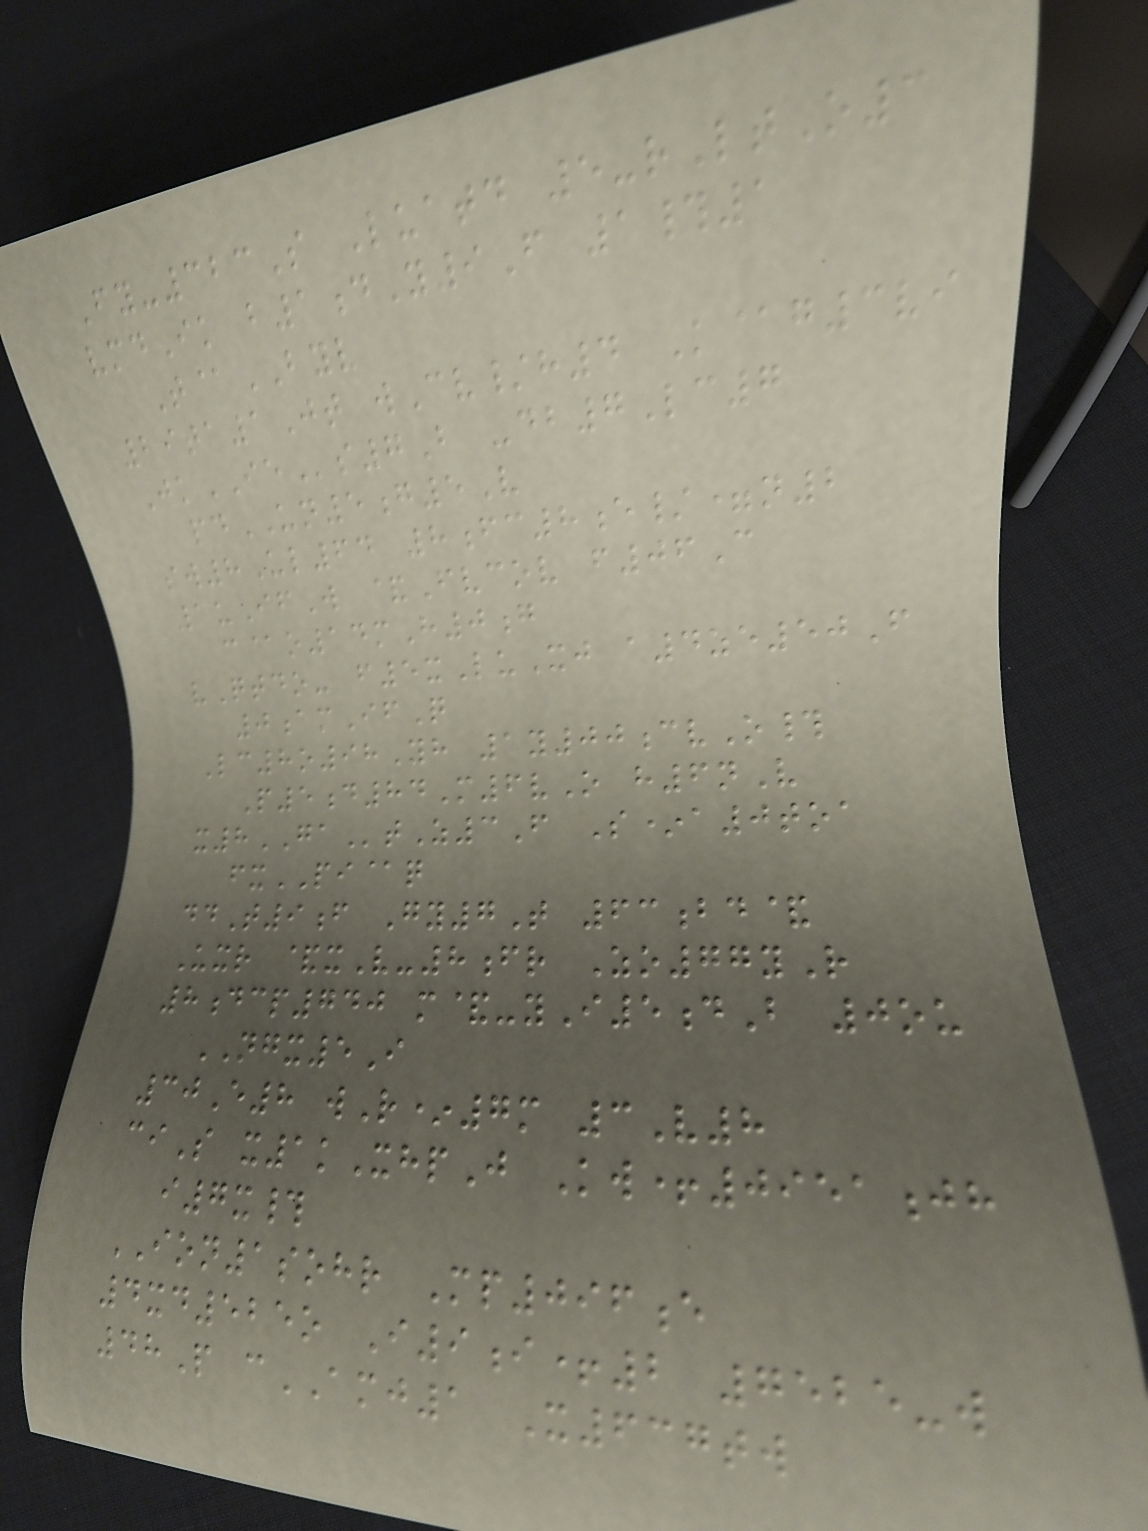Fy-323S Luatd 5-rLtO3
vmdIk b1dY9F 1#1
T@BYV
29ta1Jt wCv/h4 K@g3vi
JkIEs7B -db7Lc7
pdUN5g5V
sw8Ul64 8fc8e/=n2
1uIfW &Fvcov f06C
c@o14mH0g
vQtdo- f5xLuXj a4ze50F
0amIfQ
Lc8o98Yh 1y00cvO#
P5d84M6vO h6nV
x8GAtZ3F S*a0toa
fxPI@q
ddT9f Gy7T 63bd&
Uxr &xV-8fr Zo77yR
8dcp740 m&-yI5dB 0ou
NGX5I
30E8 wR*7m 3V8
ciS x1kXhpJ Kw+0951jh
i7x#
ION1sohr Mp096e
4xd525o I9i+2 7525-w
48P cAMJ1 X637tw
